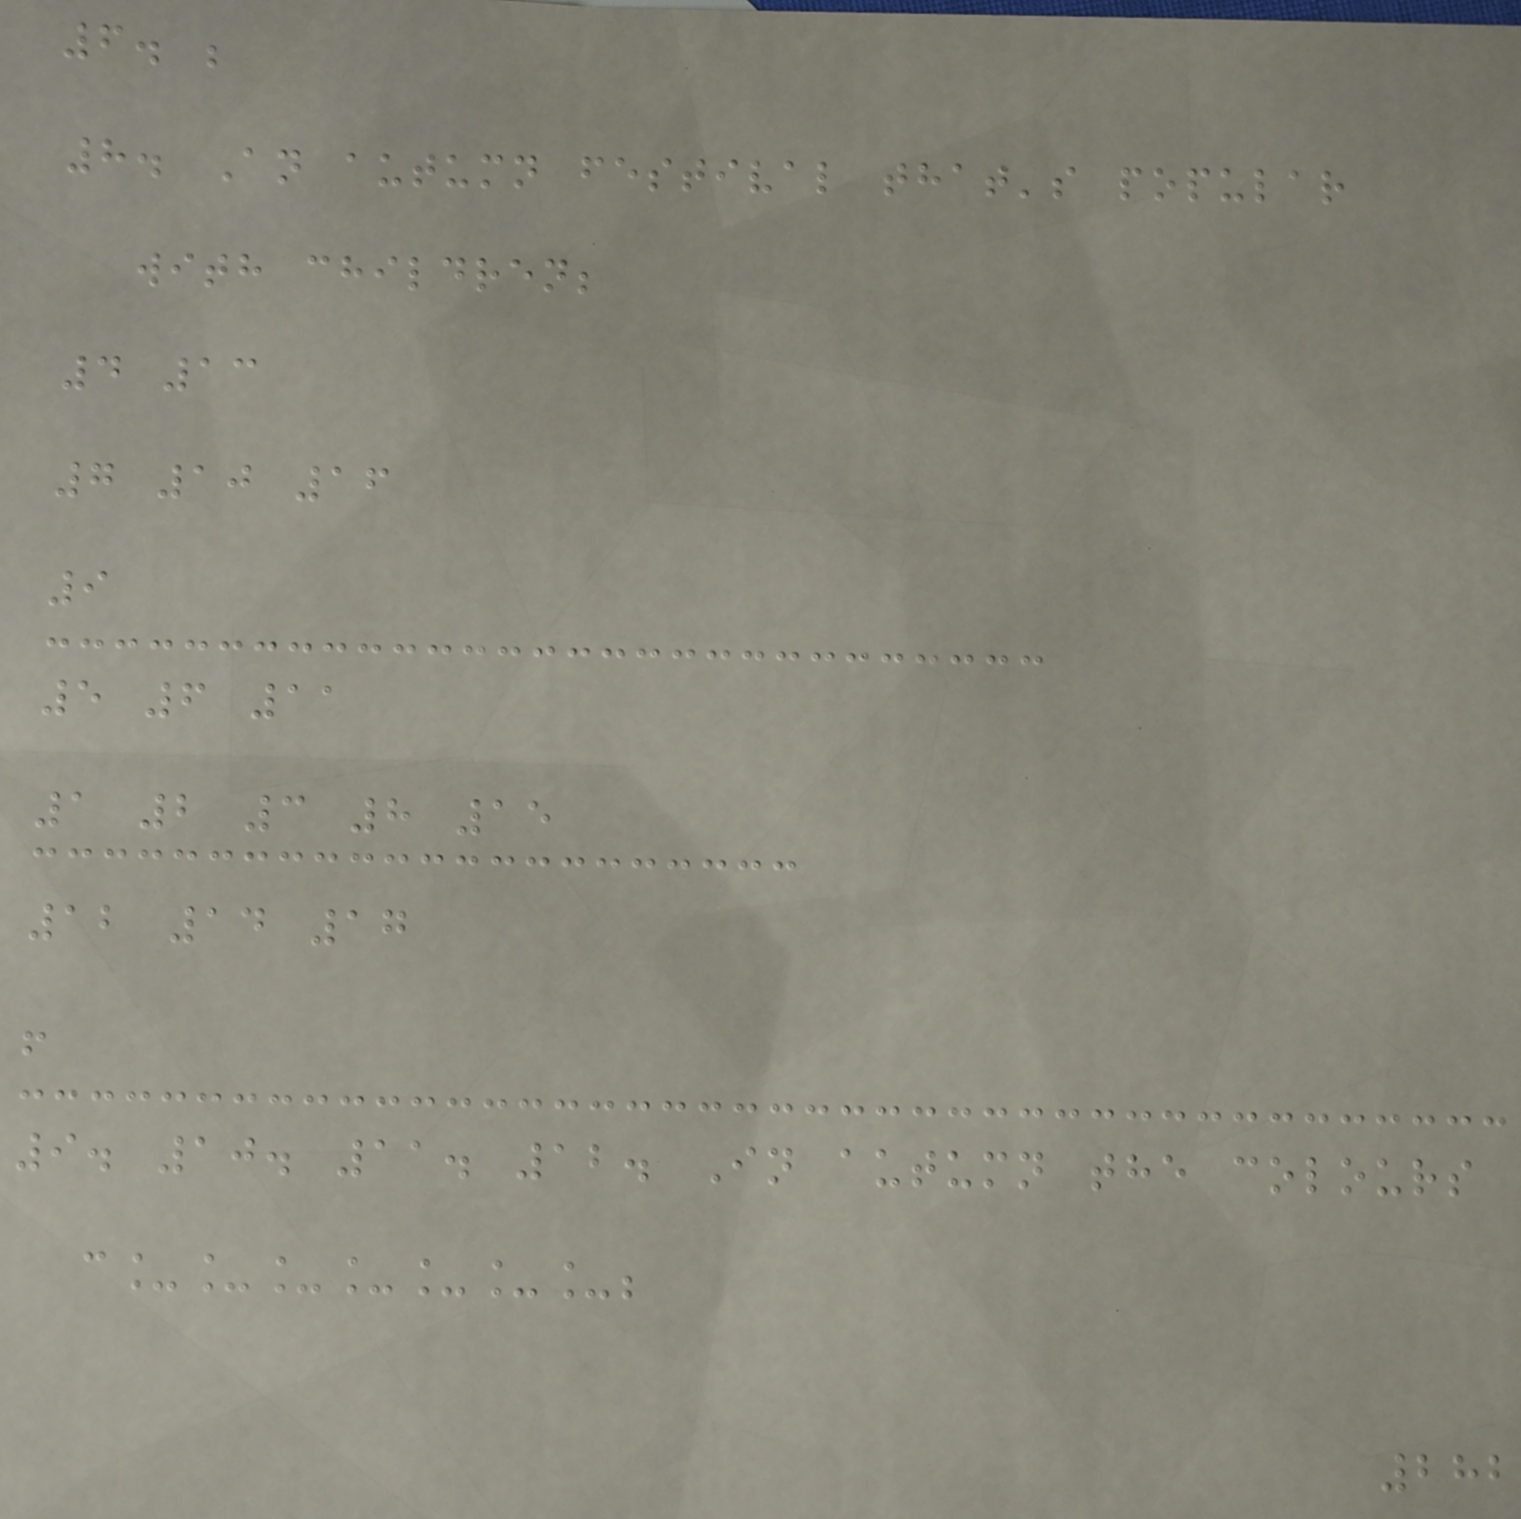6. ;
8. An autumn festival that's popular
with children;
4 13
7 10 16
9
5 6 11
1 2 3 8 15
12 14 17
!
9. 10. 11. 12. In autumn the colours
c_______;
282
